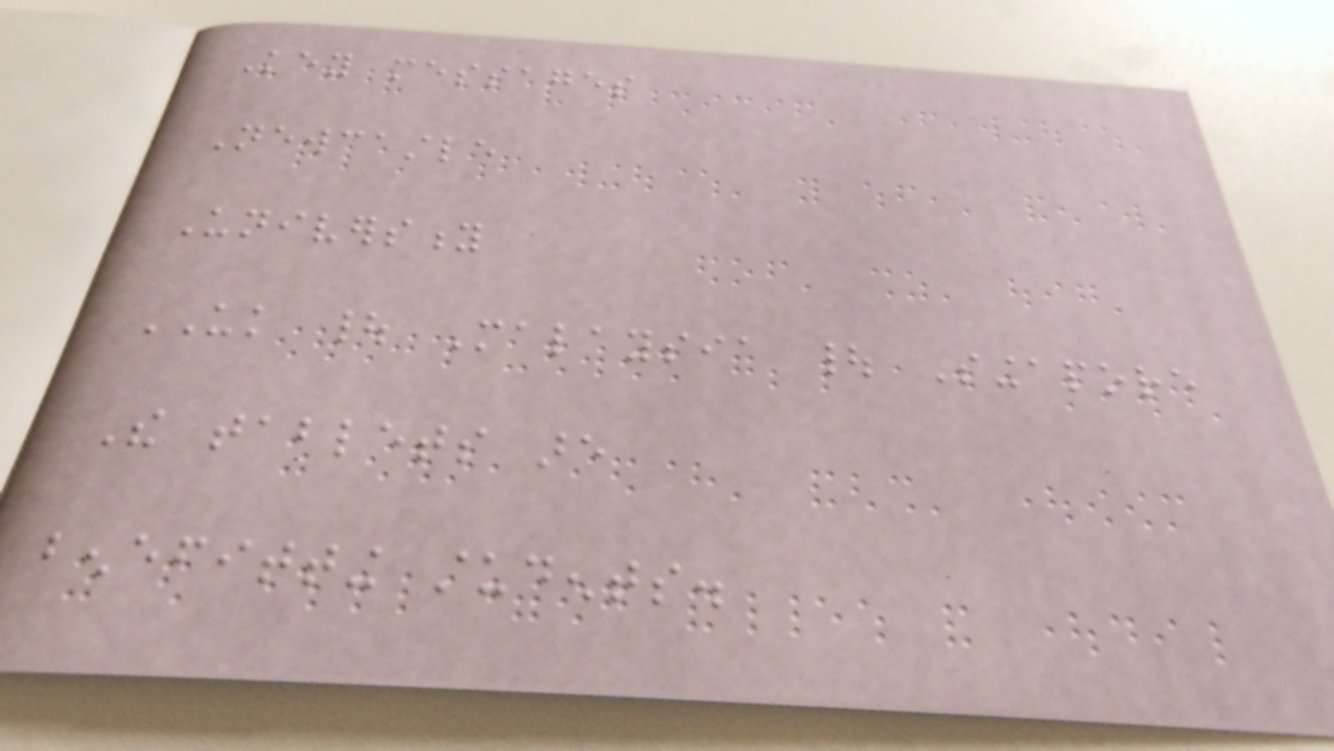Key messages
Newcastle
University
UK | Malaysia | Singapore
The tablets are
benefitting students.
